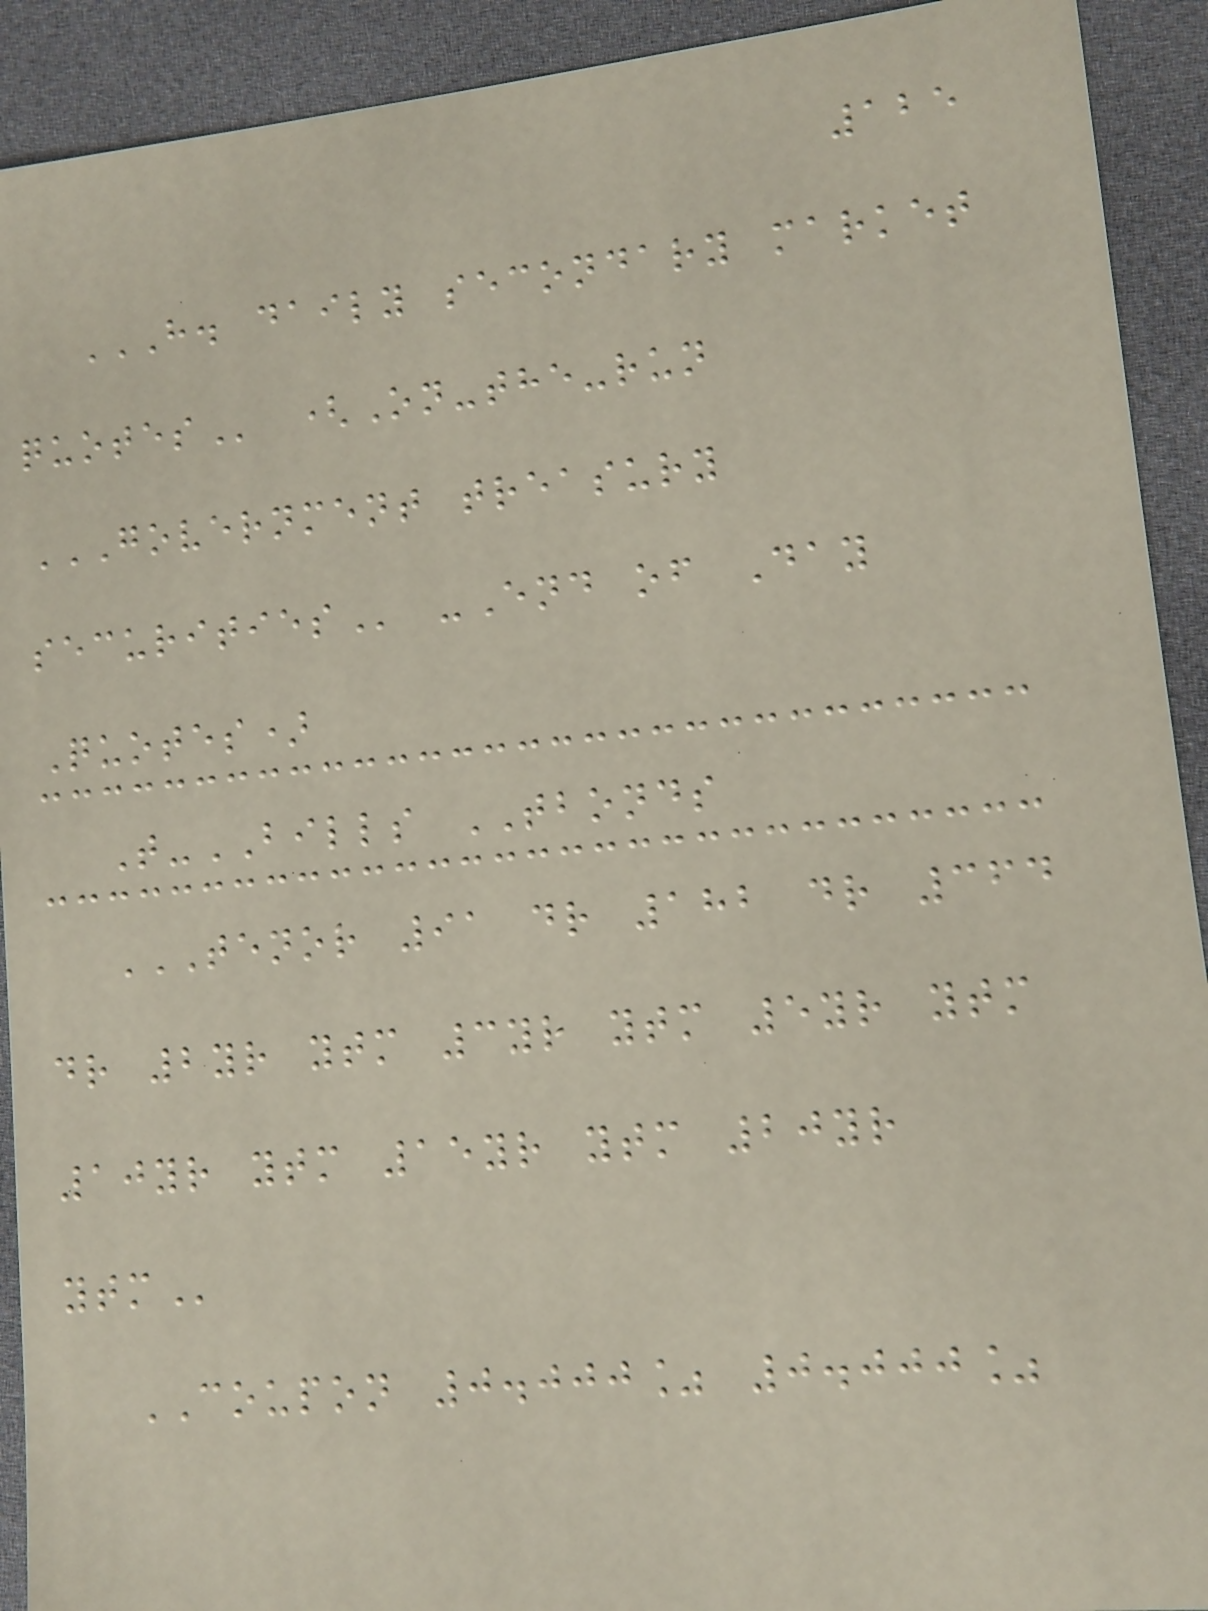125
H. DAILY SECONDARY MARKET
QUOTES (On-the-run
GOVERNMENT TREASURY
SECURITIES -End of Day
Quotes)
T-BILLS TBONDS
TENOR 91 DR 182 DR 364
DR 2YR YTM 3YR YTM 5YR YTM
10YR YTM 15YR YTM 20YR
YTM
COUPON 0.000% 0.000%
